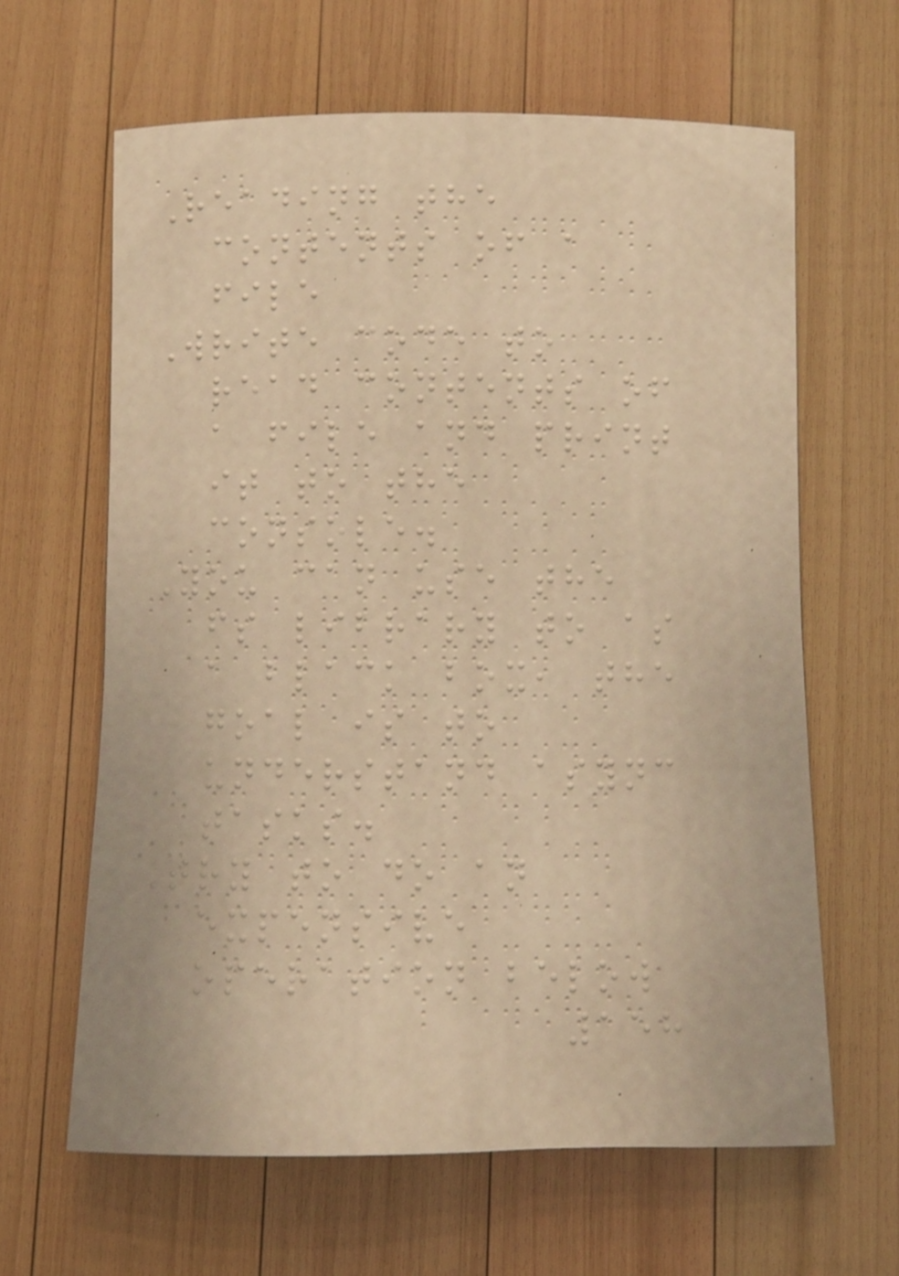Reading the
contents of a
file
Write code to
read contents of
a file and print
it to the
console.
You can use the
fs library to as
a black box, the
goal is to
understand async
tasks.
Try to do an
expensive
operation below
158
